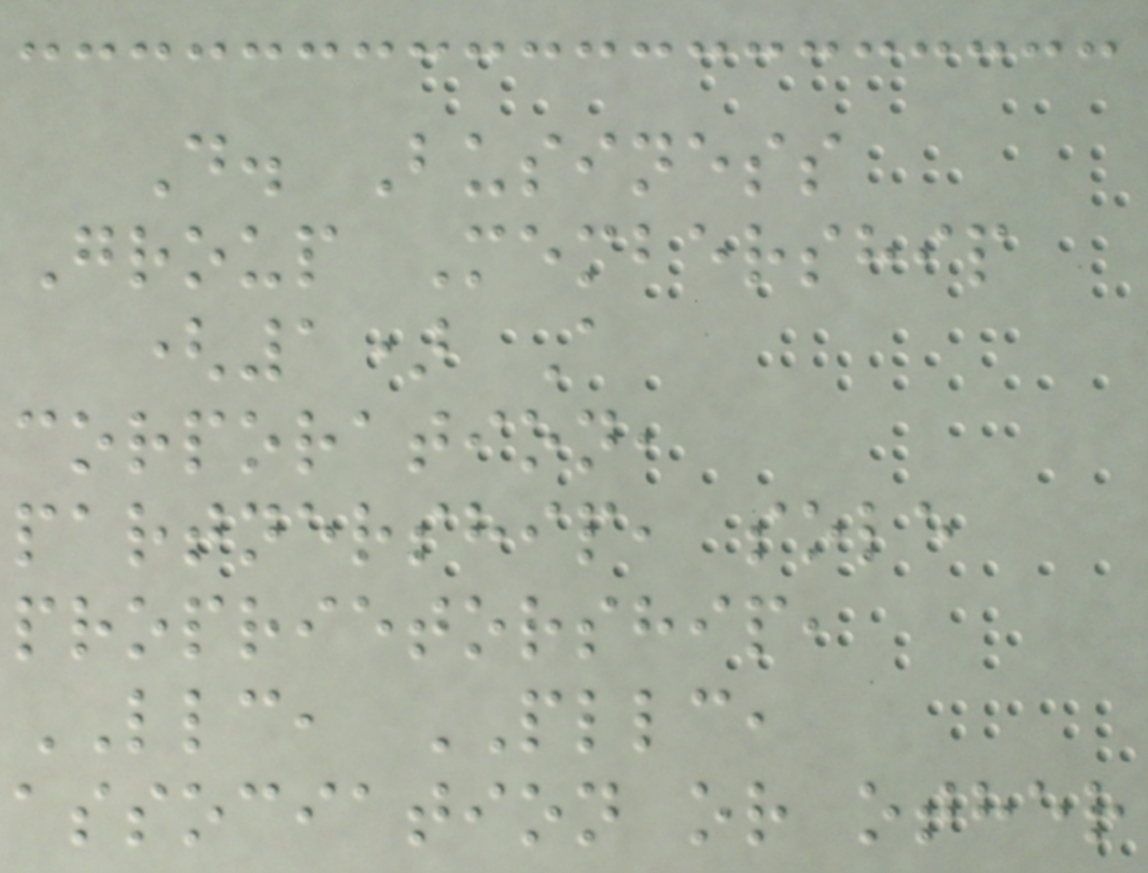D. Business
Group Membership
(1) A
corporation,
partnership, sole
proprietorship,
LLC, PLLC,
association or other
